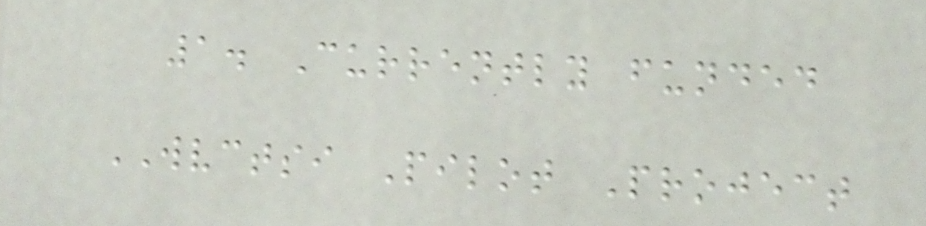1. Currently funded
WVCTSI Pilot Project
